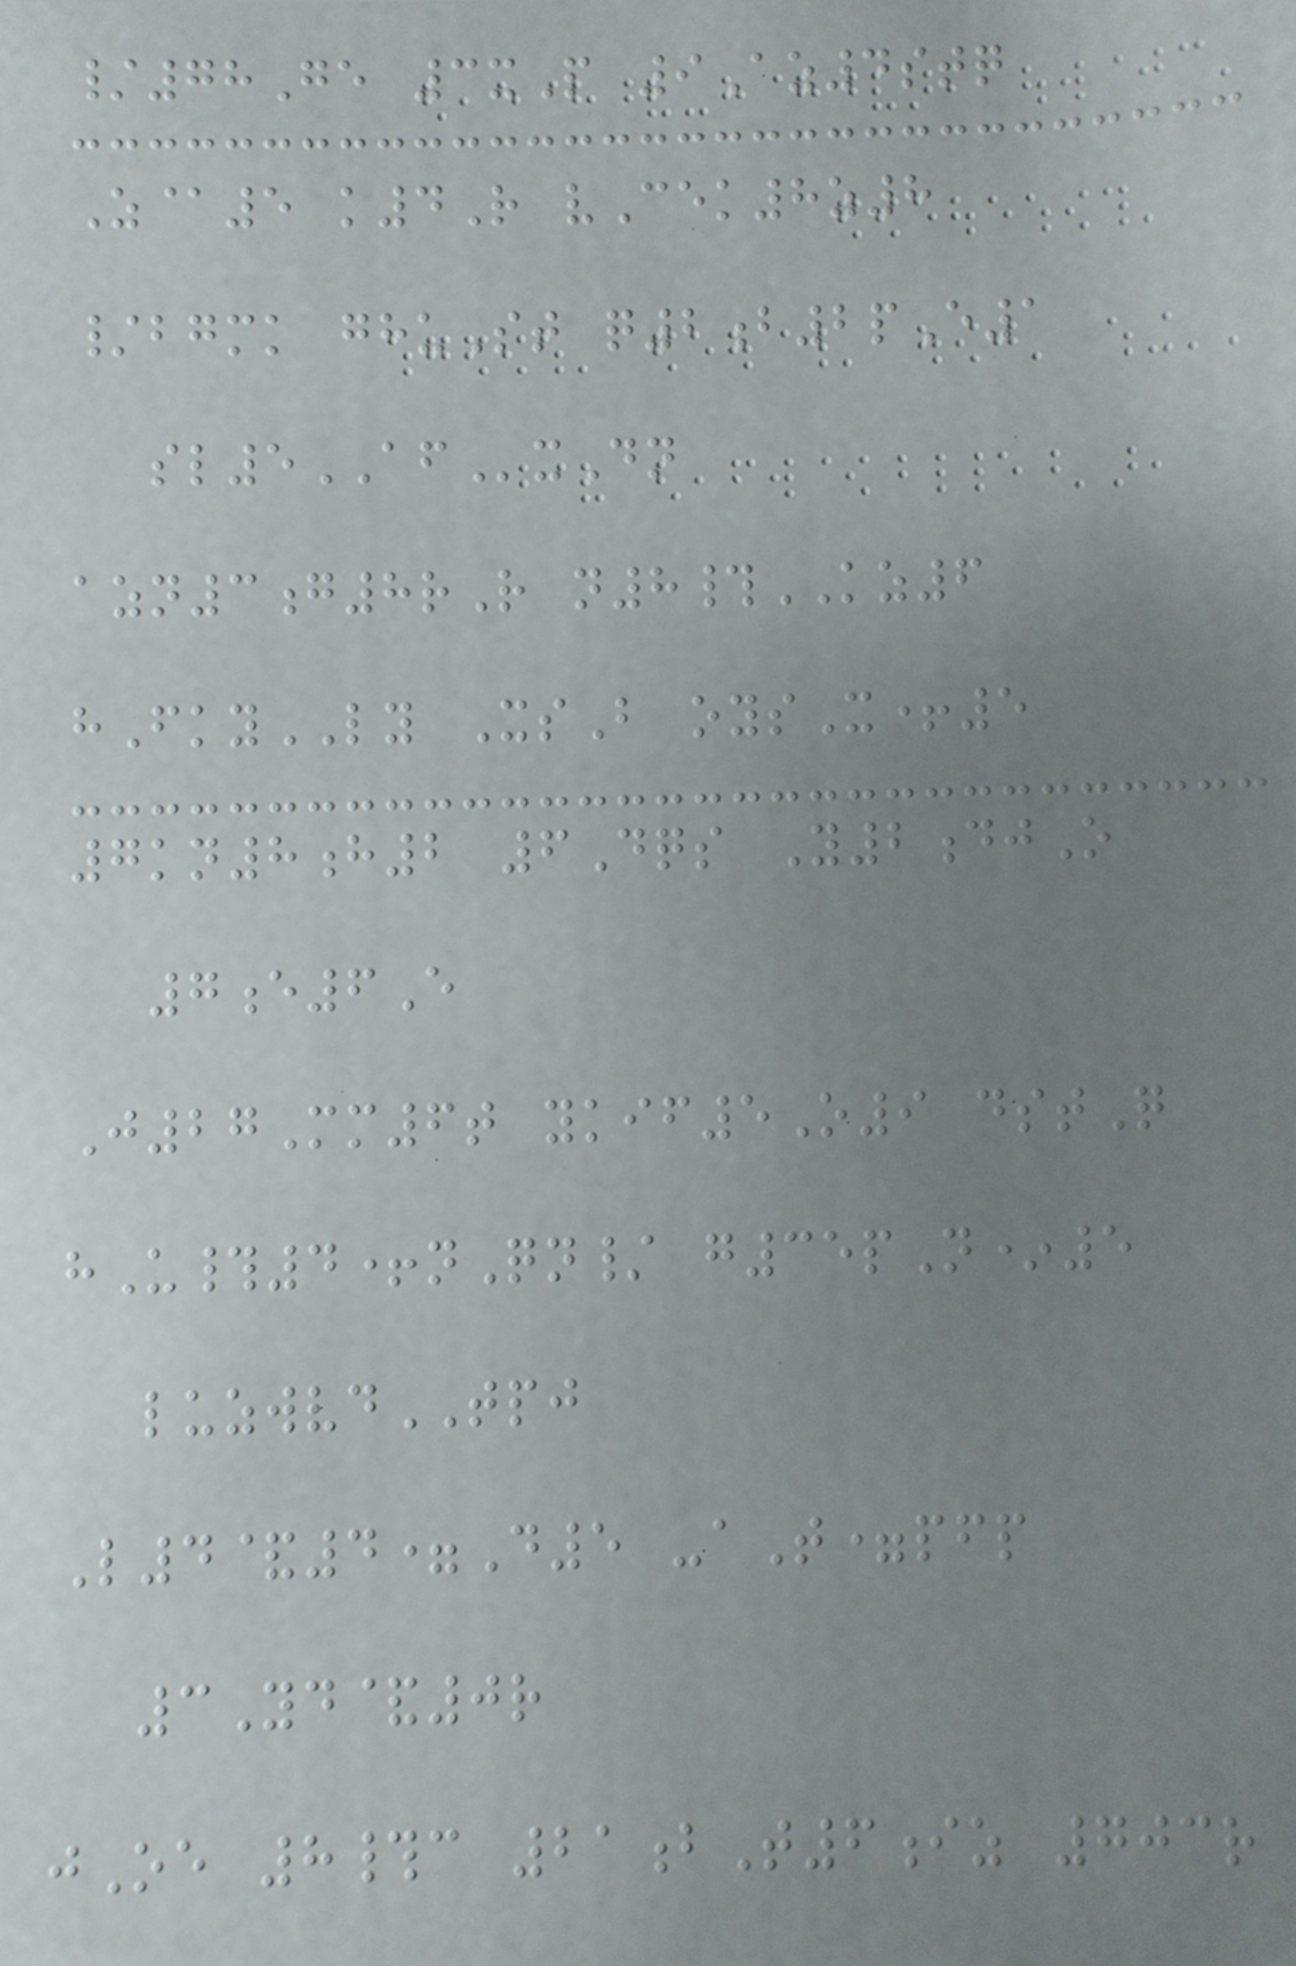/78Ge 3xP 9Az4stq
Z@5 k4R vCek8z8
/bgmk ghuSt q2b2pE1
sl5AFxDn
azn3g8rR n8#KZ6
hFkyLY XsB oysX+5
7kn8h2 6Dqs Y2djO
7e6E
J27Mm6t ykif5O9 dstQ
hU#4+nQn/ g35pN*5
luzwvdTPJ
L4&4=D5 -aT=pfp
3Yd&0r
jOe 8#c 21bT6iz 703r
